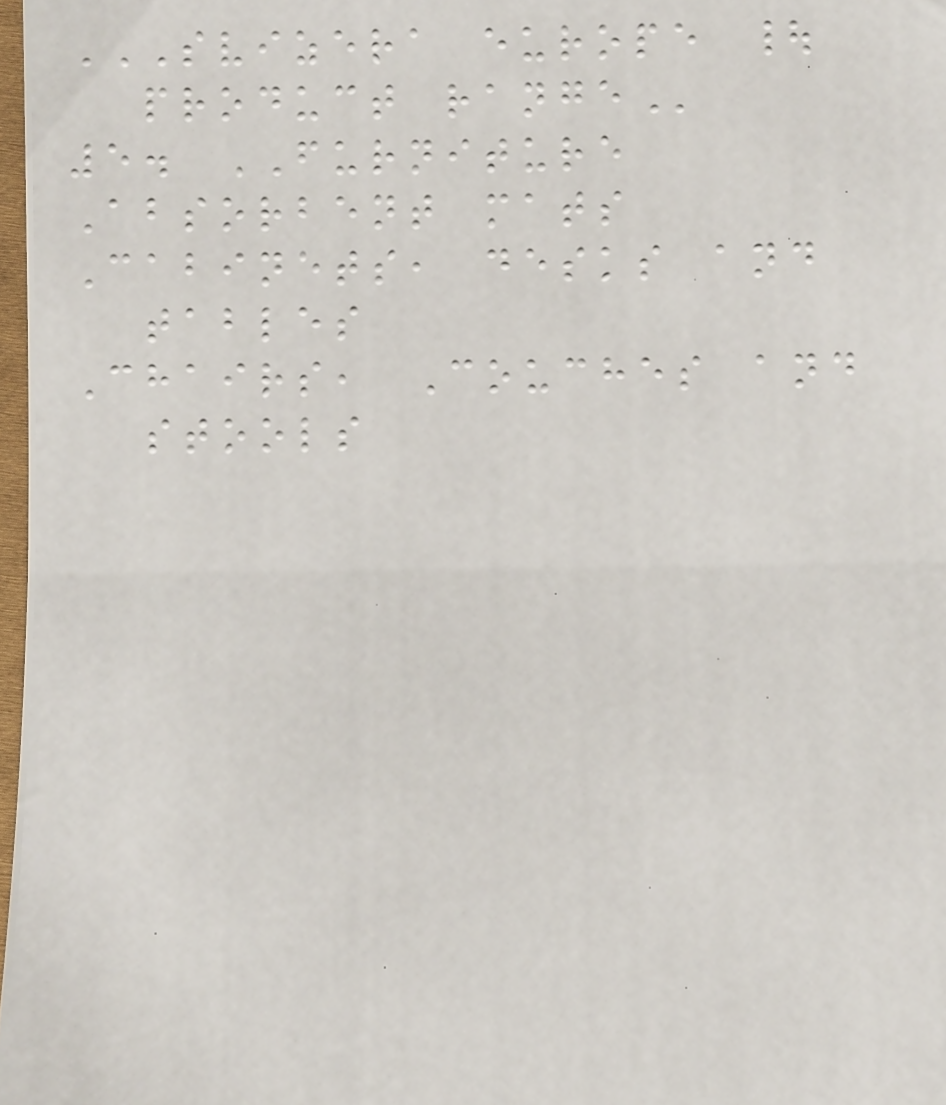SVIZERA EUROPE |
PRODUCT RANGE
5. FURNITURE
Absorbent mats
Cabinets, desks and
tables
Chairs, Couches and
stools
